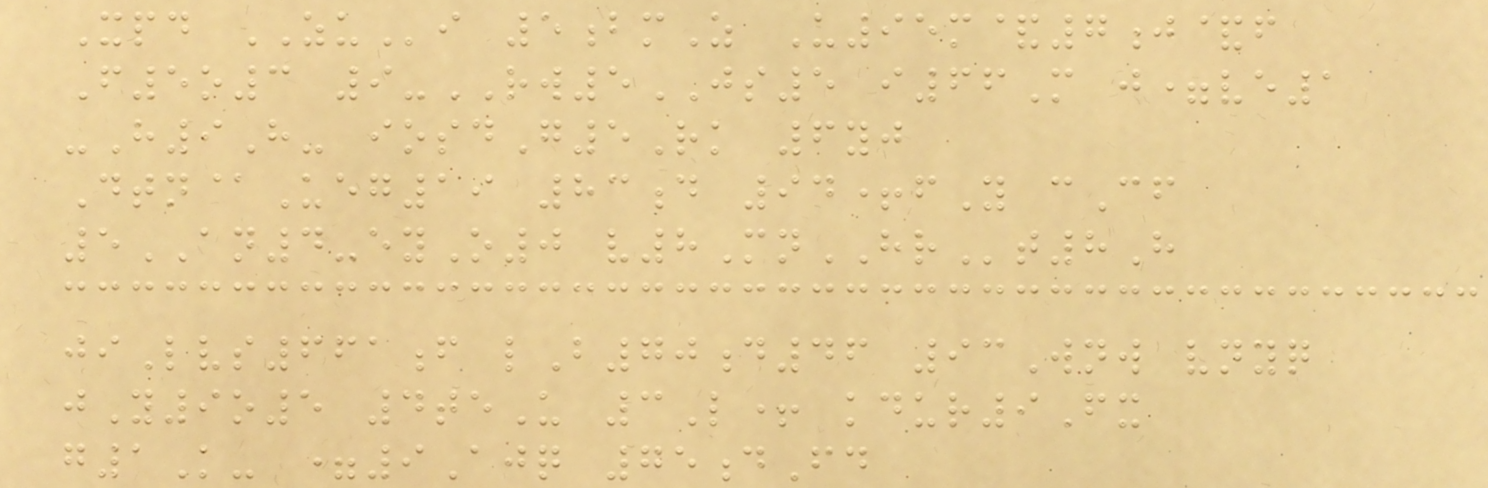Xpd ZUi 5bmZ U95m&7j&f
F5o3 9-RW5JS5 i66M j=ve1
-H9H- iosdG5Rk 6yj
Dtn@Ueg19 83d 94+fY cCf
5AN4-eyO0 v8MnHRt8H
jiLvs661f lB70d46 93Wnw vnyq
jY9o5 4teU 3L+ kdur9Fx
g1K- =9Ajq 75dFd
